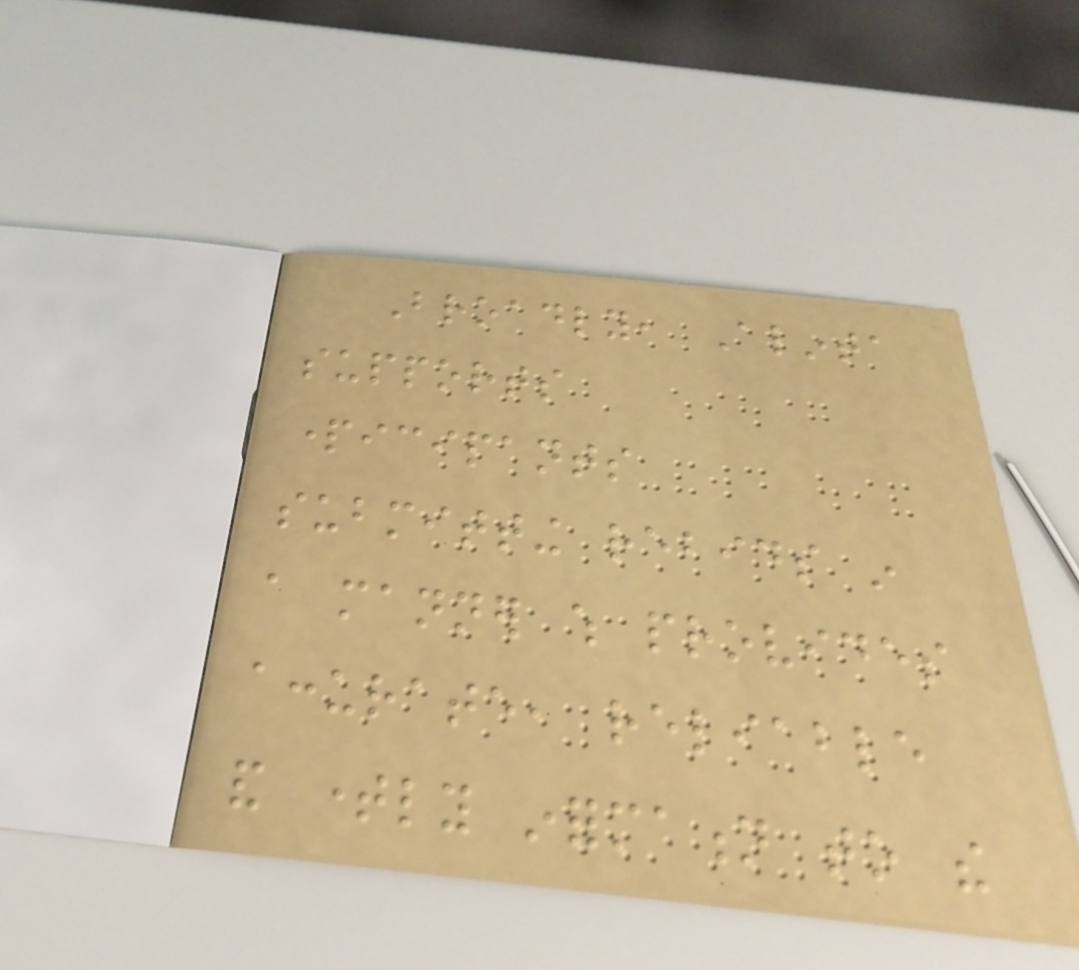Broadly, Alinta
supports
participants
submitting rebids in
a manner which provides
accurate, reliable
and timely information to the
